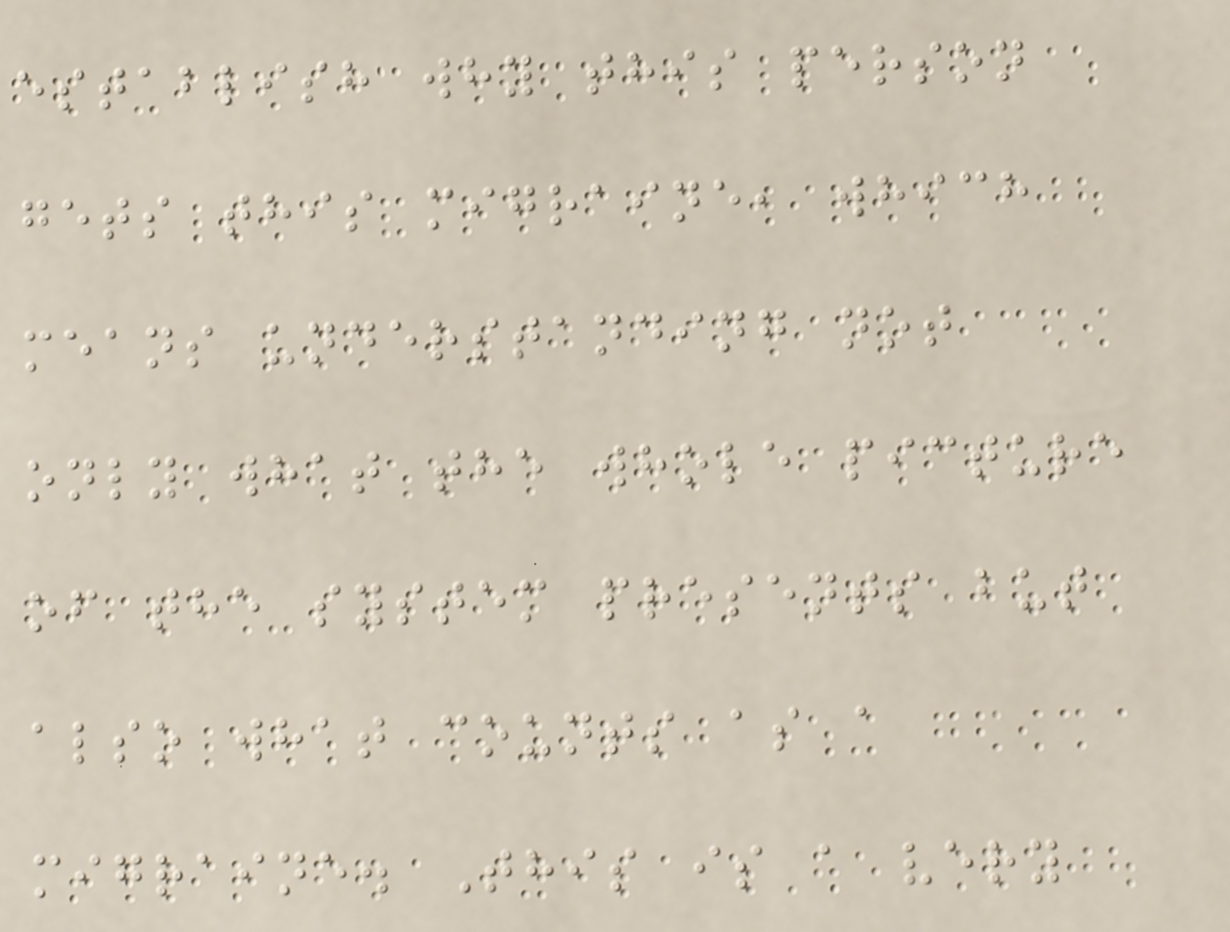establish why this person
gets this migraine, which
means understanding not
only what the whole picture
of the system presents but
also what counts as a
migraine. This is a very
